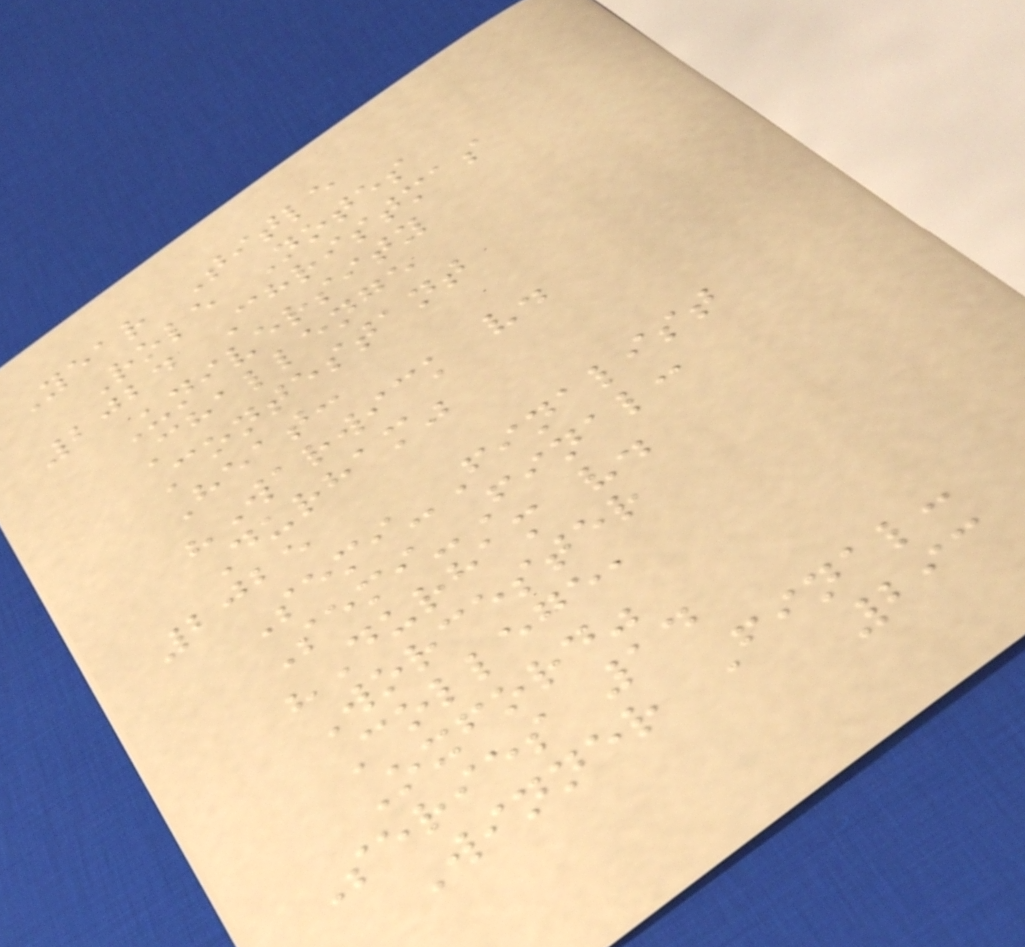Year Title
Role Notes
2024 Christmas
University
Challenge
Contestant
Heat:
"Warwick v.
Durham"
2025
Semi-Finalist
Semi-Final:
"Durham v.
Worcester
College,
Oxford"
Series 14
Winner Final:
293
